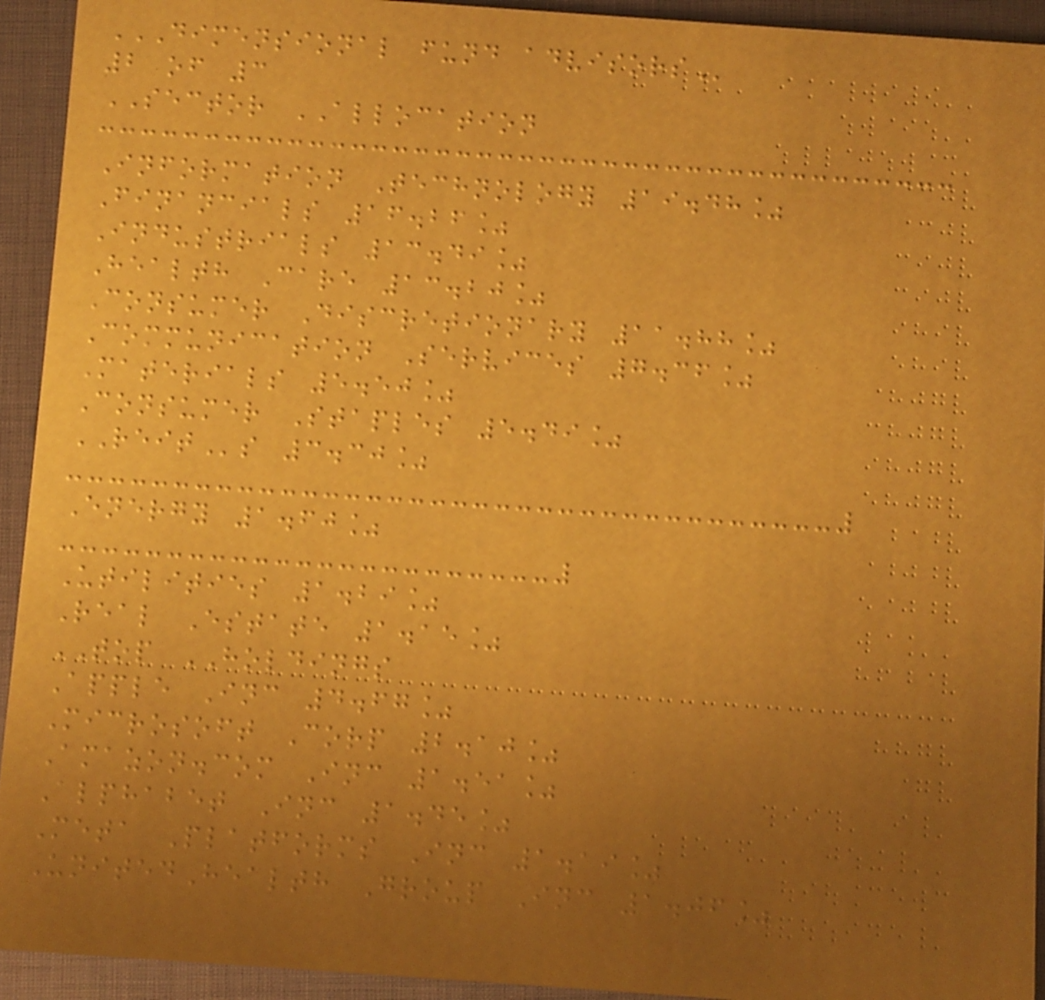DIMENSIONAL FUND ADVISORS
2 of 3
SECTOR ALLOCATION
Information Technology 19.48%
Financials 16.26%
Industrials 13.49%
Health Care 13.20%
Consumer Discretionary 11.88%
Communication Services 7.36%
Materials 5.50%
Consumer Staples 5.49%
REITs 3.30%
Energy 1.60%
Utilities 1.29%
Real Estate 1.15%
TOP HOLDINGS
Apple Inc 4.67%
Microsoft Corp 2.10%
Amazon.com Inc 1.51%
Alphabet Inc 1.45%
Meta Platforms Inc 1.19%
UnitedHealth Group Inc 1.06%
